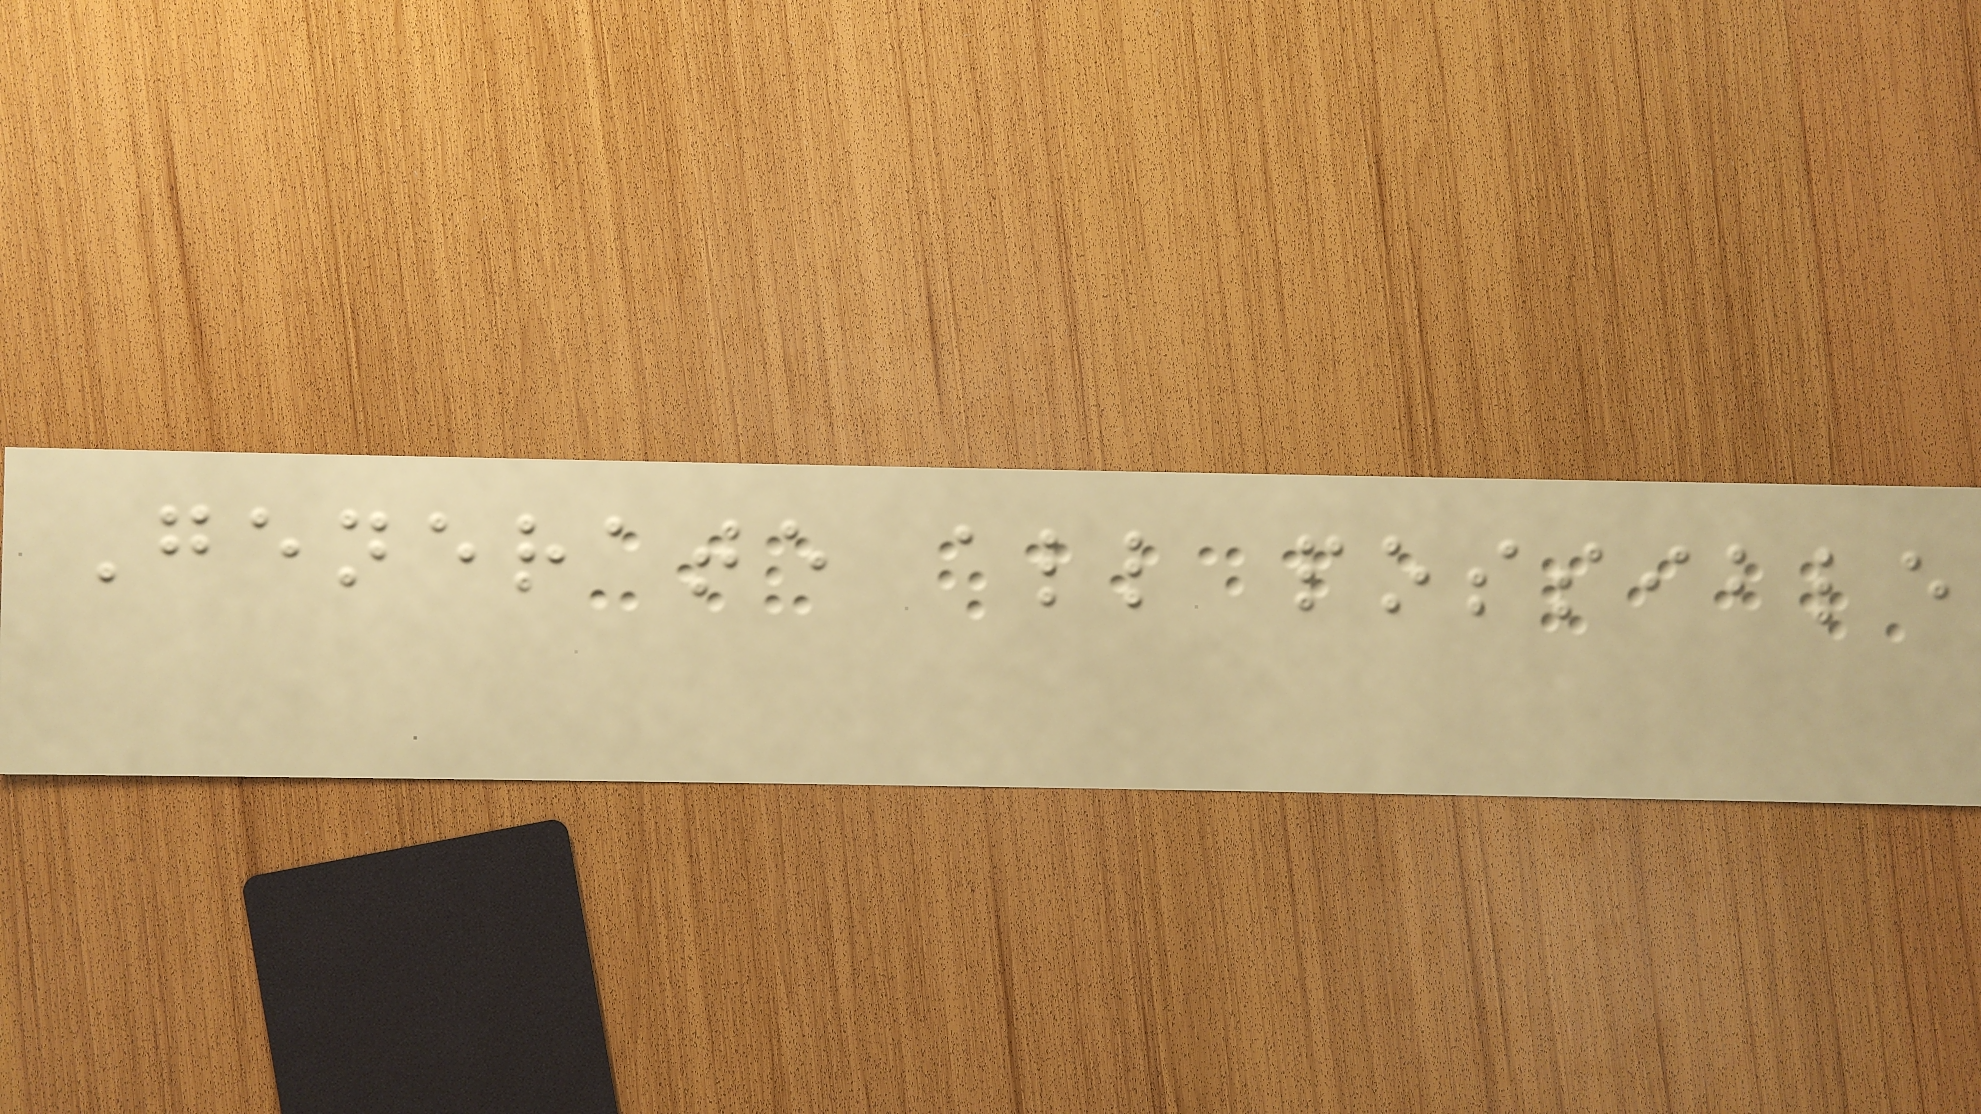Generate all possible
